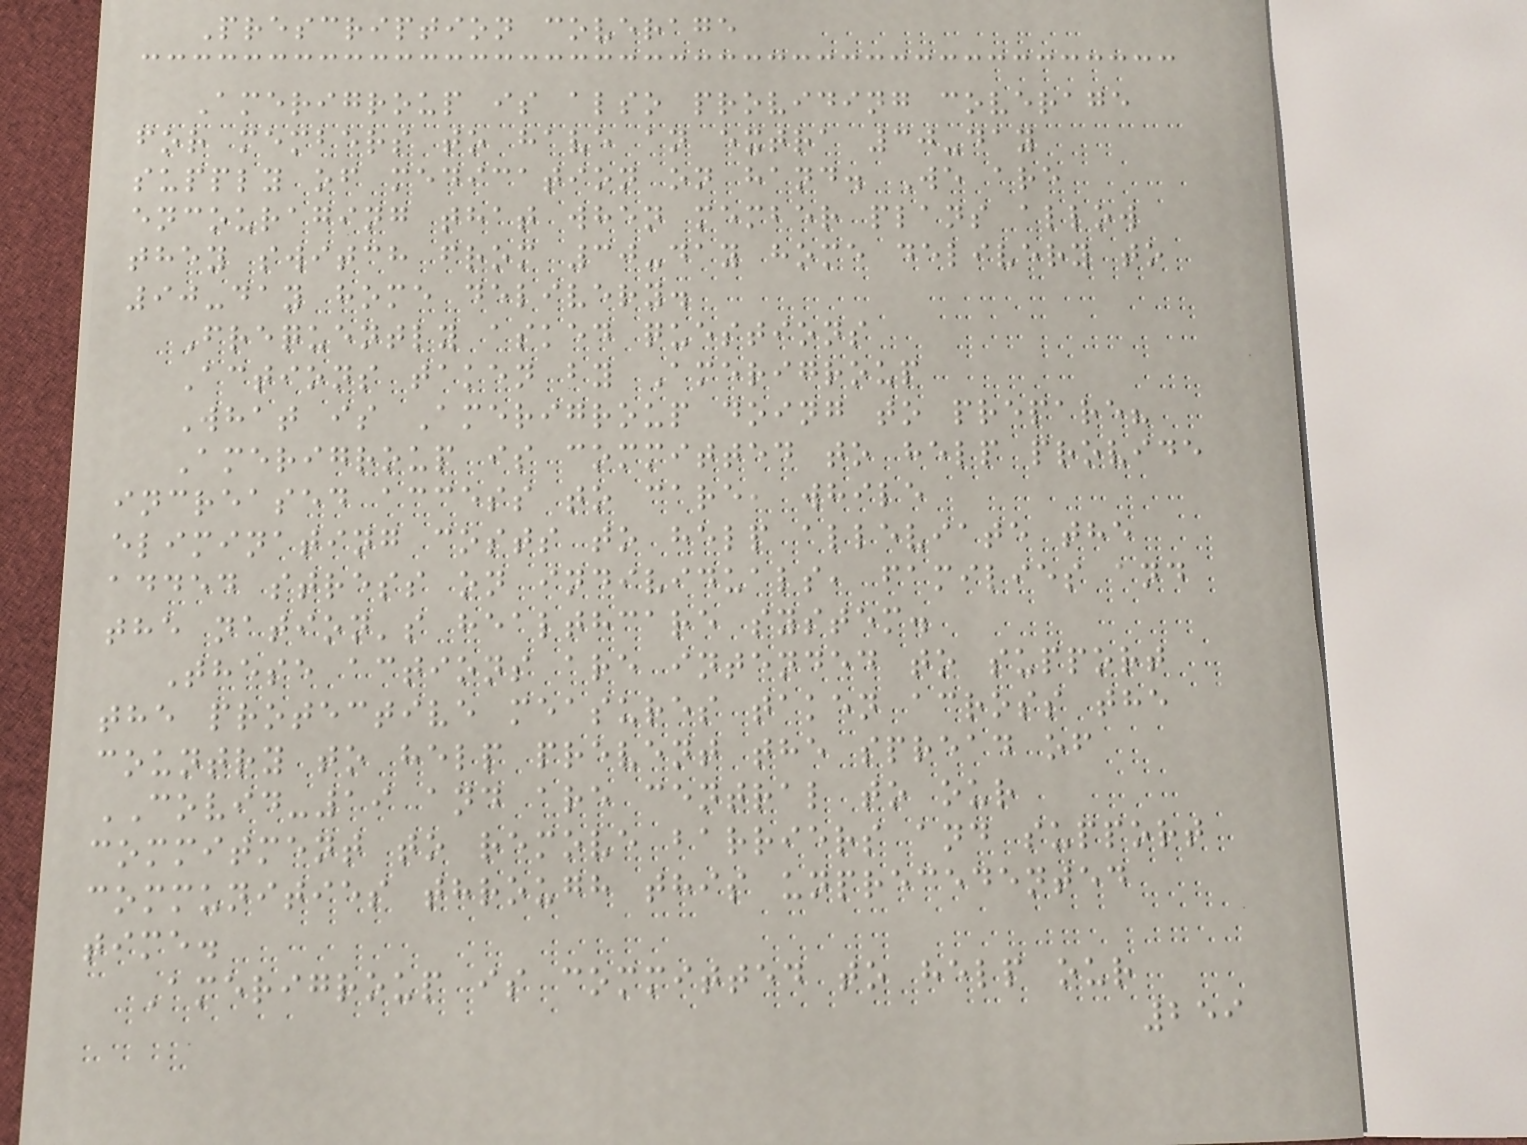Prescription coverage
Amerigroup is also providing coverage
for members to have an extra 30-day
supply of medication on hand. We are
encouraging that when member plans allow
they switch from 30-day home delivery to
90-day home delivery.
Frequently asked questions
Actions taken by Amerigroup
What is Amerigroup doing to prepare?
Amerigroup is committed to help provide
increased access to care, while
eliminating costs to help alleviate the
added stress on individuals, families and
the nation's healthcare system.
These actions are intended to support
the protective measures taken across the
country to help prevent the spread of
COVID-19 and are central to our
commitment to remove barriers and support
communities through this unprecedented
time.
Amerigroup is committed to help our
259
